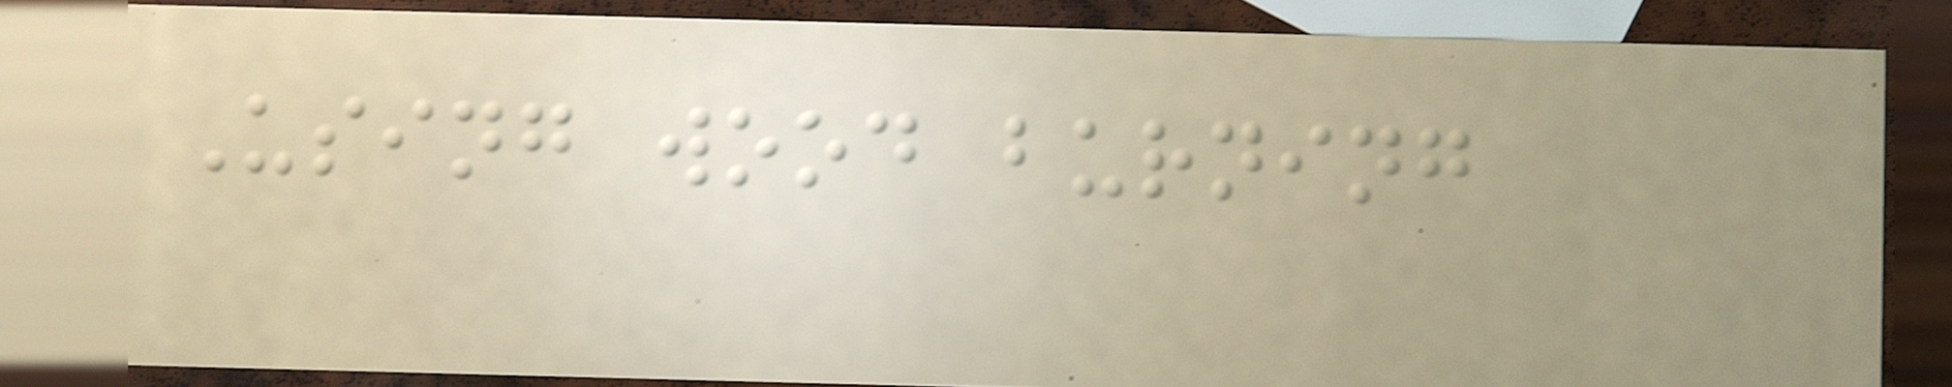Using wood burning
